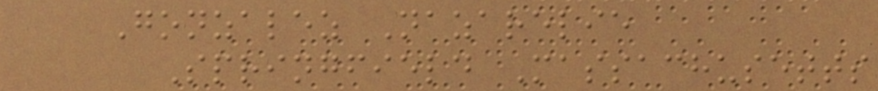Gonzalez Nazarelie
Springfield Massachusetts
